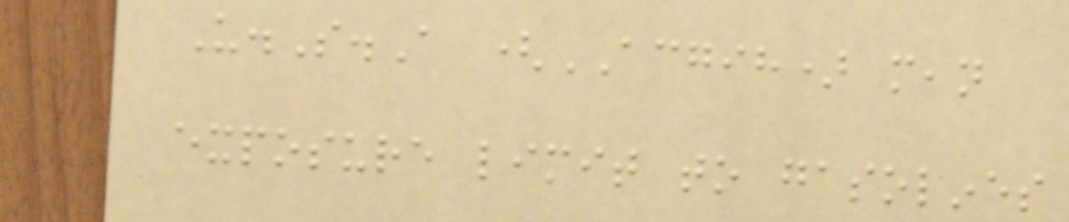U.S.A (ACGIH) mean
exposure limit to gasolines
